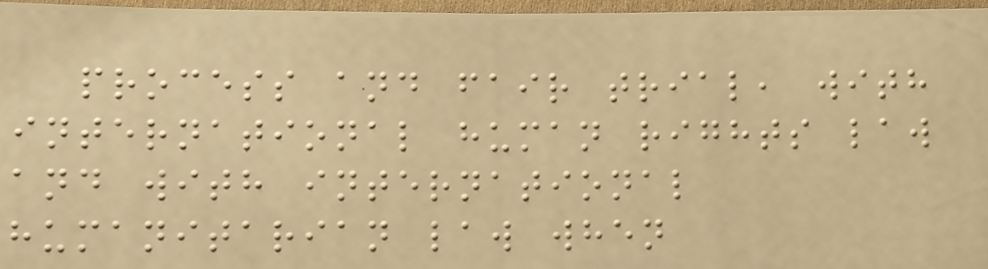process and fair trial, with
international human rights law
and with international
humanitarian law when
